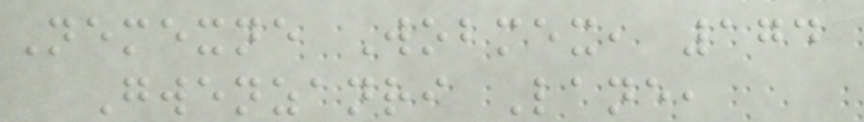Nemexne Wobmex, 174
Gwenzanri Lane,
